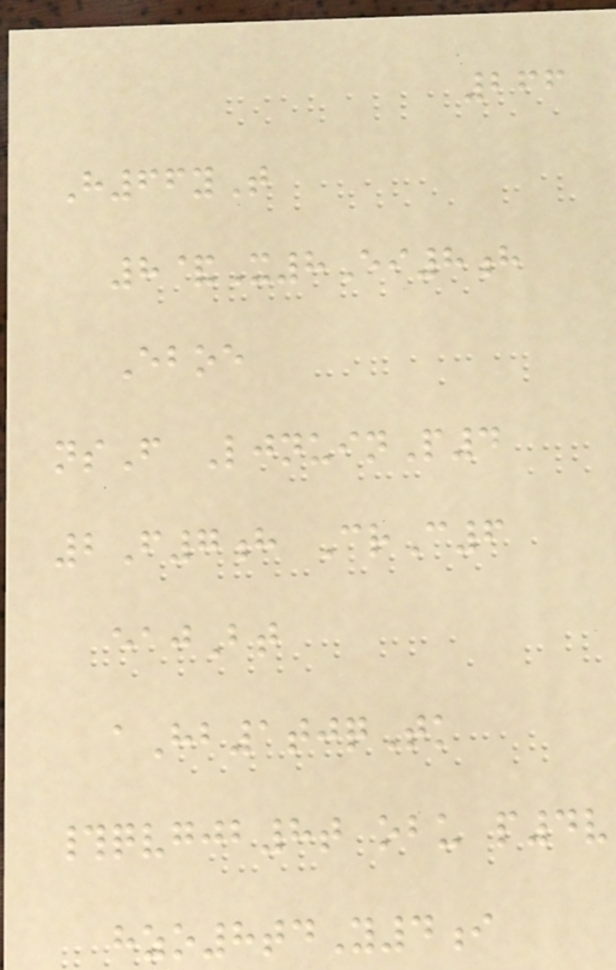266
H66yT
8&X8Ei8h
Eboe
nsF LjnuinP4
2F7h CrC6
eajBt
aHb1tjqTk
#qvgjb8t obu p4v
hzo8tdY4i
